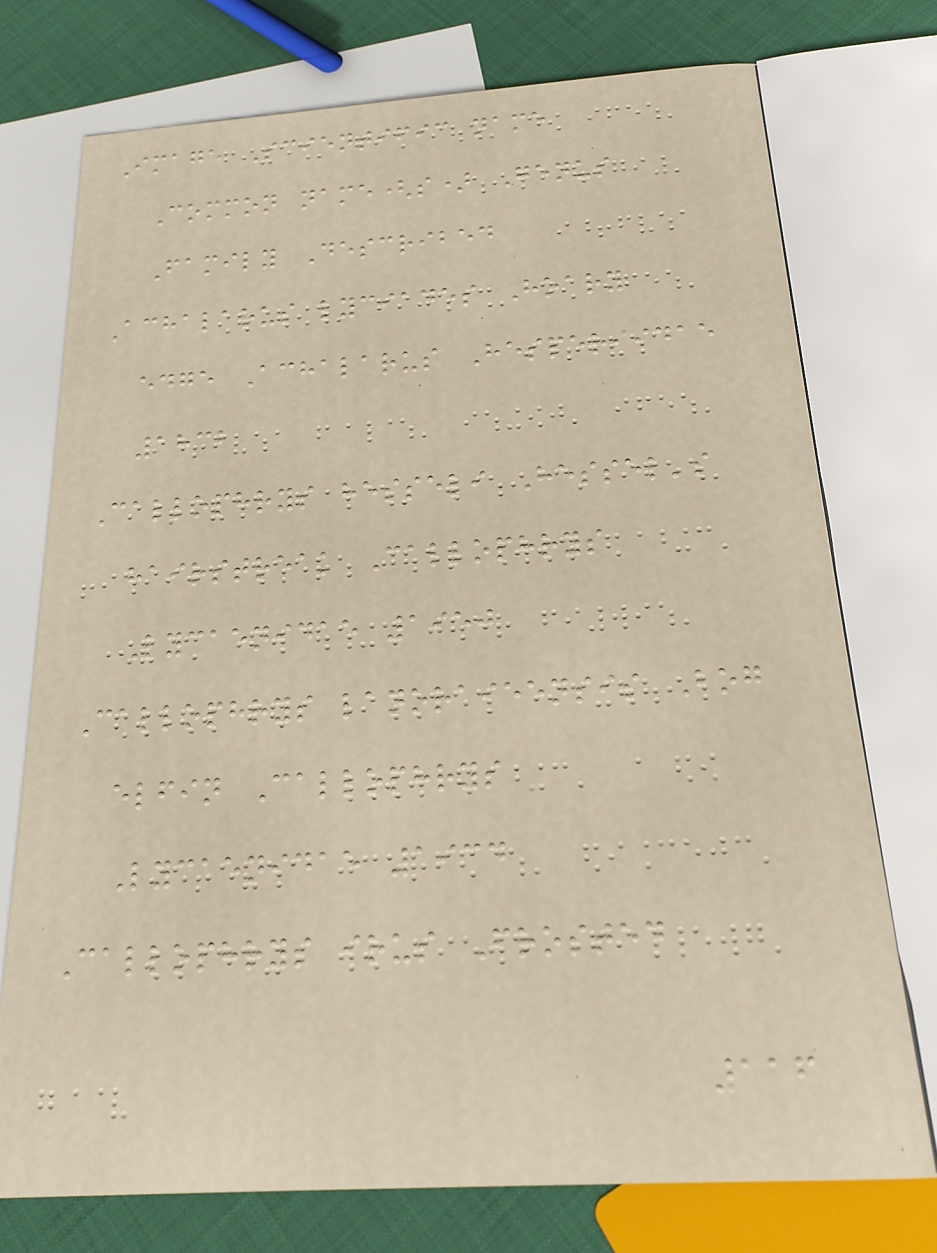Image Scientific name
Common name(s) Genus
Family Described
Achalarus lyciades Hoary
edge Achalarus Hesperiidae
1832
Callophrys hesseli Hessel's
hairstreak Callophrys
Lycaenidae 1950
Callophrys lanoraieensis Bog
elfin Callophrys
Lycaenidae 1934
Callophrys irus Frosted
116
